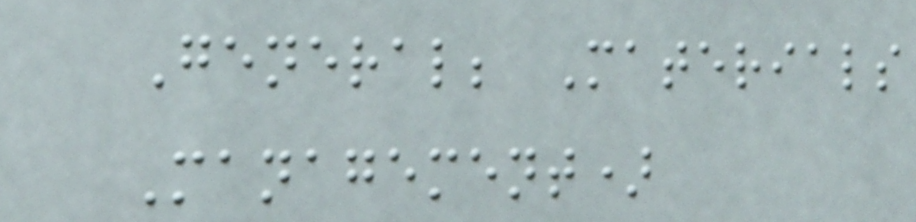General; Materials
Management)
